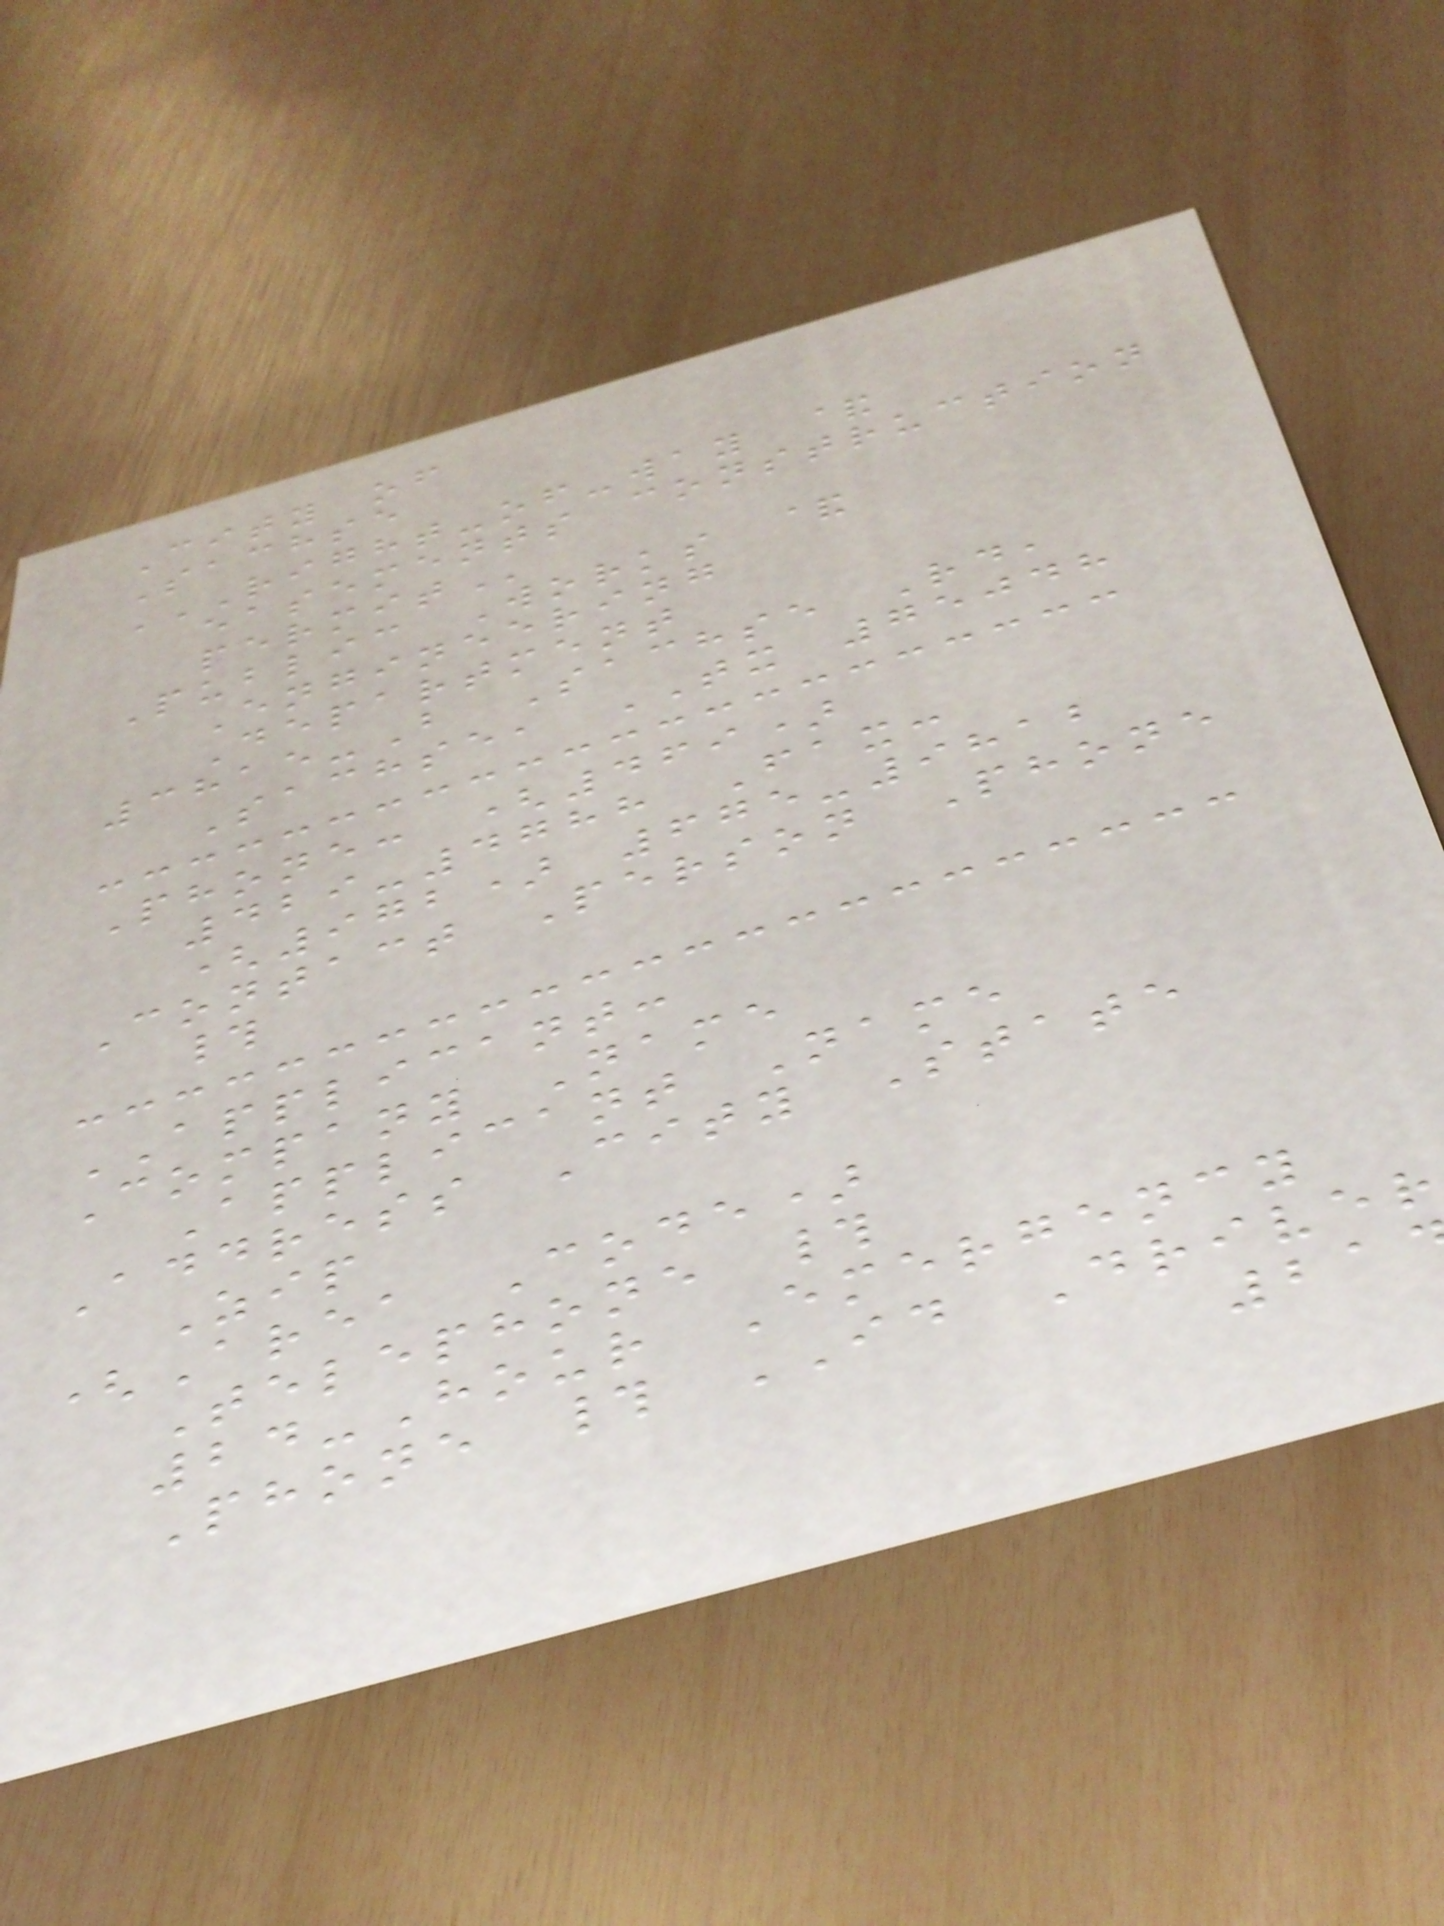City of
Sachse
RIGHT-OF-WAY &
easements construction
Public Works &
Engineering
Department
3815-B Sachse Rd,
Sachse, TX 75048
Phone: (469)
429-4788 Fax:
(972) 675-9812
Contact Person Phone
#
APPLICANT:
Company Name
Applicant Name
Address City State
Zip
(Area Code)
Telephone #
24-Hour Emergency
Phone # ID Driver
